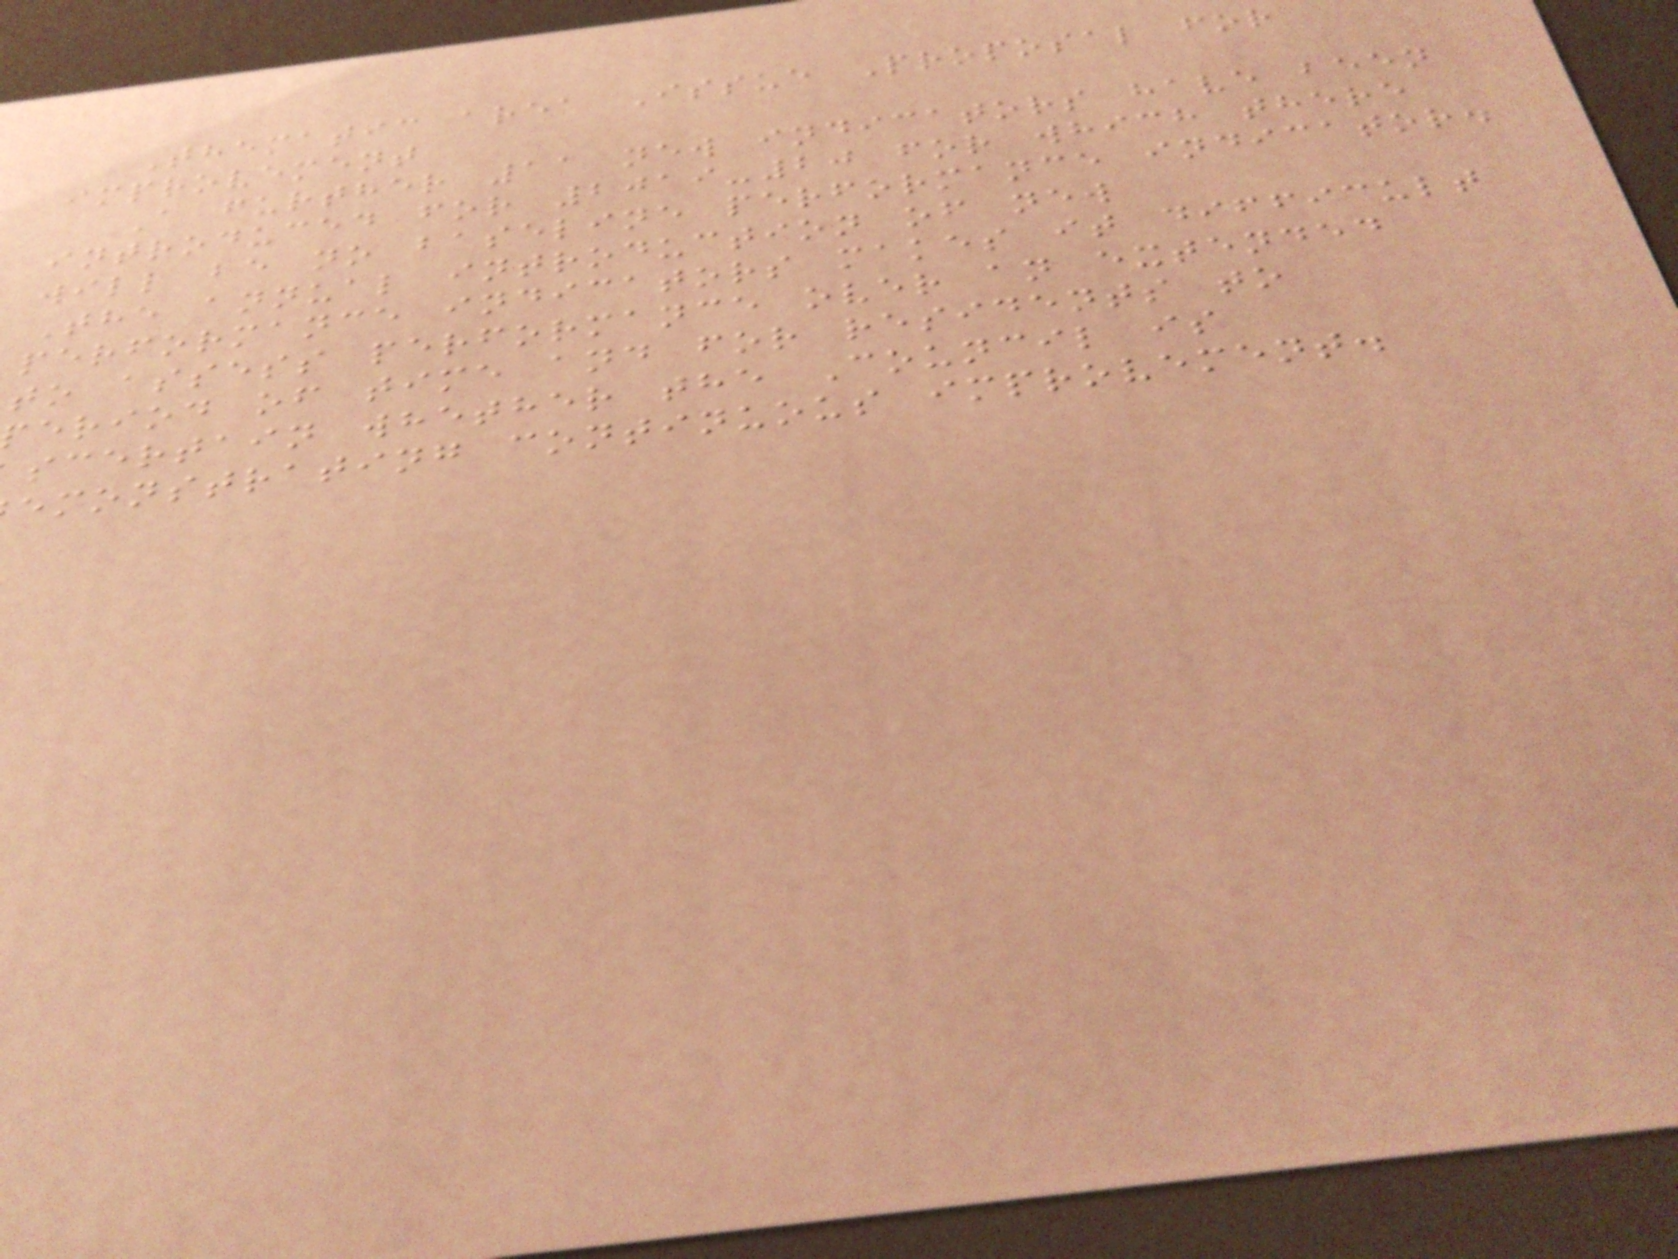Thematic area Issue Proposal for
improvement
A further 11 new indicators have been
introduced for 2019-20 for which there
will be no baseline performance indicator.
The annual introduction of new
performance indicators makes it difficult
to assess performance over an extended
eriod of time and for residents to
scertain whether the Council is
emonstrating continuous improvement.
